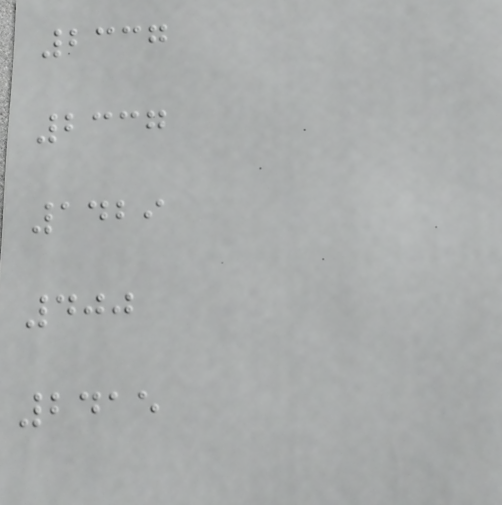2337
2337
1429
400
2415
